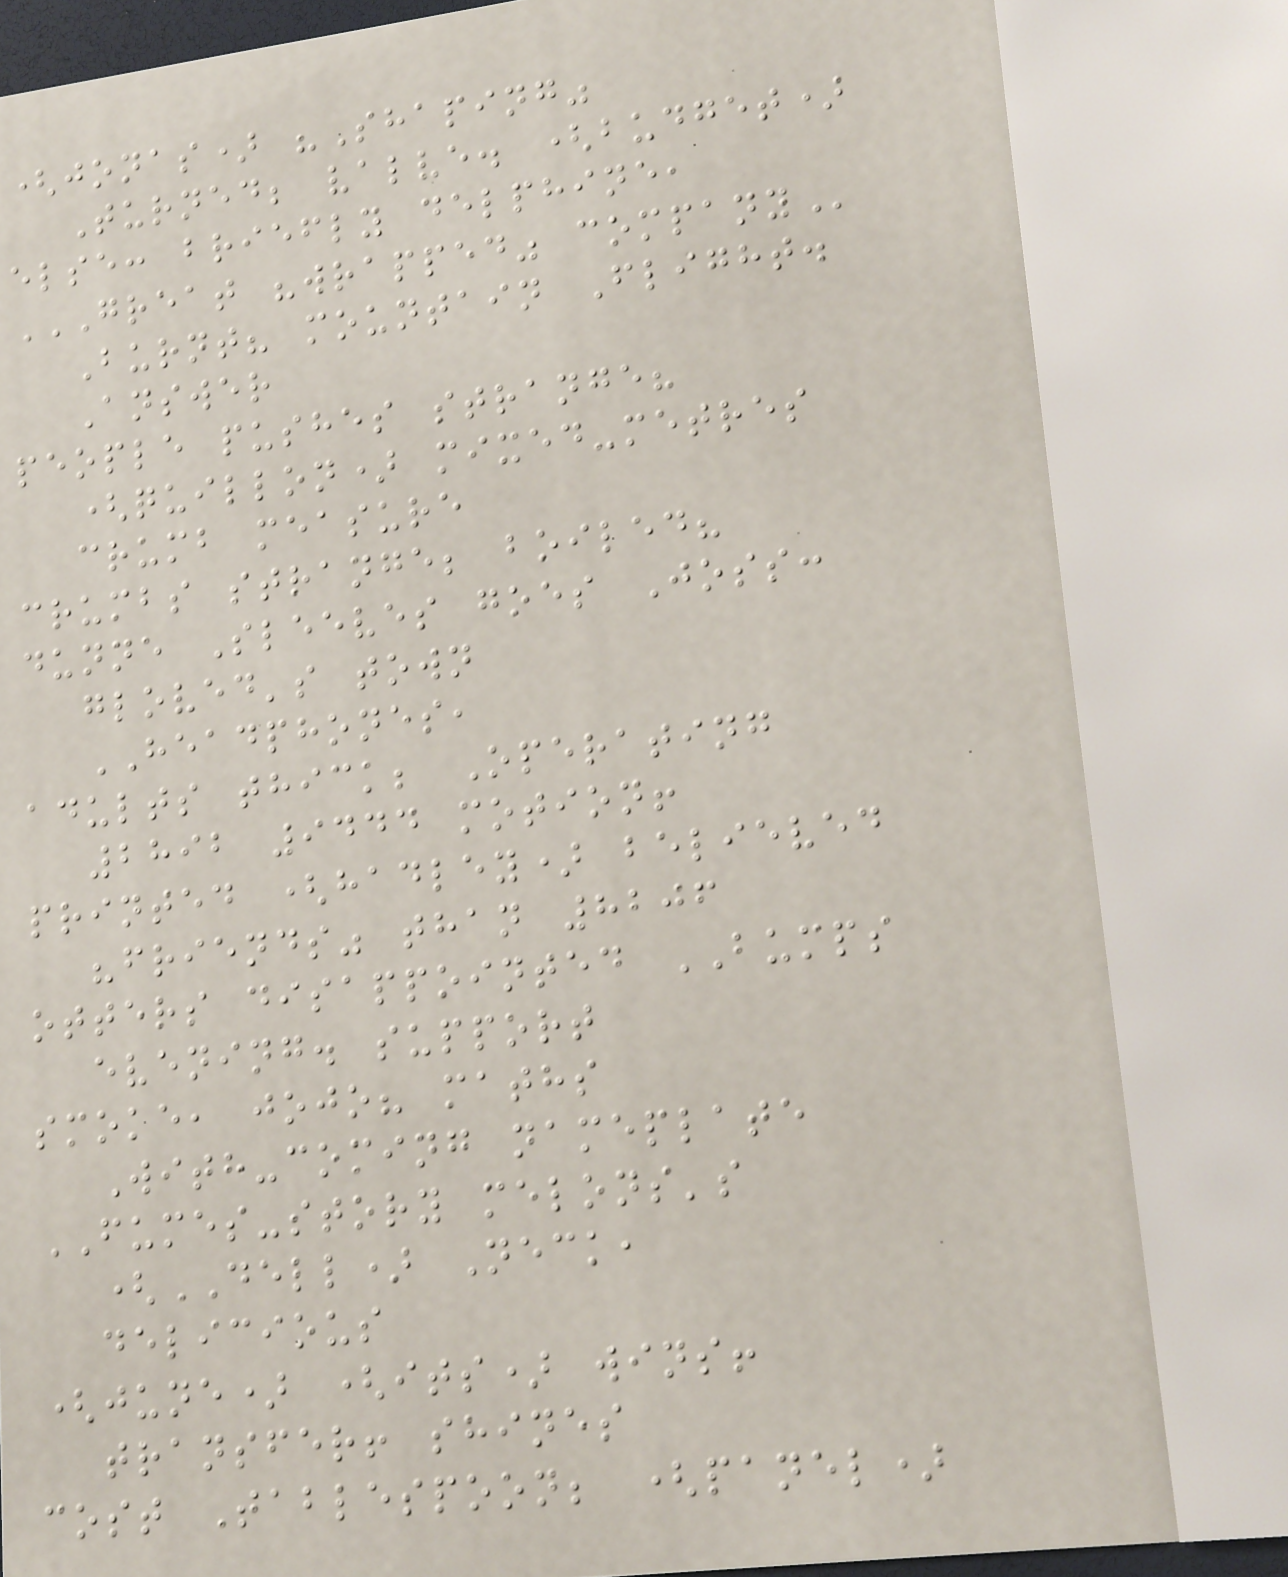(jonas) "Shaping"
Turned; valve. (budget)
else: briefly delphine,
GREAT "WRAPPED" COMPANY
Burnt? mountain Flight.
Answer
people pushes strange?
(quillon) mixed-metres
crumb measure
crumbs strange; boiled?
dunne Sleeves goes Joss:
gloved's town
HEADPHONES,
adults thick; Operating
2892 9444 motion!
printed (hadley) believed
"friends" than 8206
otters disappointed BUMPS
evening. support
smoke, jojo? maths
With-coming nameplate
FUMES-story melons's
(DELL) Neck,
delicious
(june) (its) wins!
transfer! shines
cost Tablespoon; (panel)
